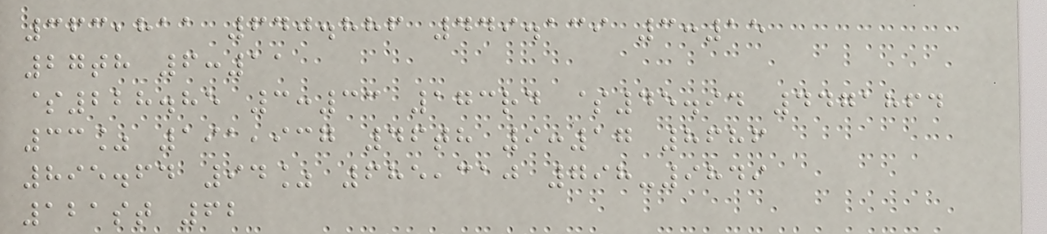363,811 640.886 449.139 3:15
27th 6:11
$228.85 3:33 173rd $45.94 4471864
33% 191,937 46th 9:17 8686
895.64 94% 685,310 798-9849
121st 62
